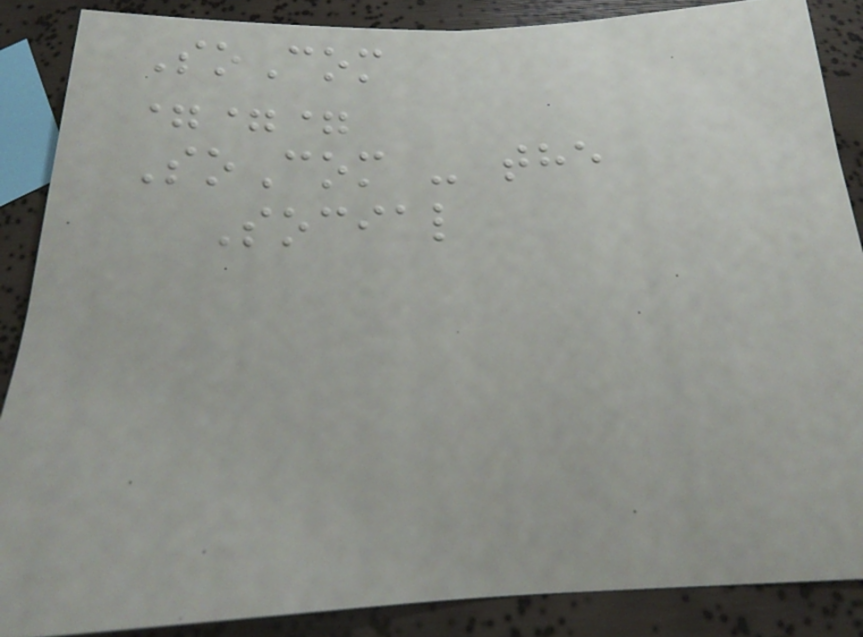SoCom
===
SoCom - the
Social
